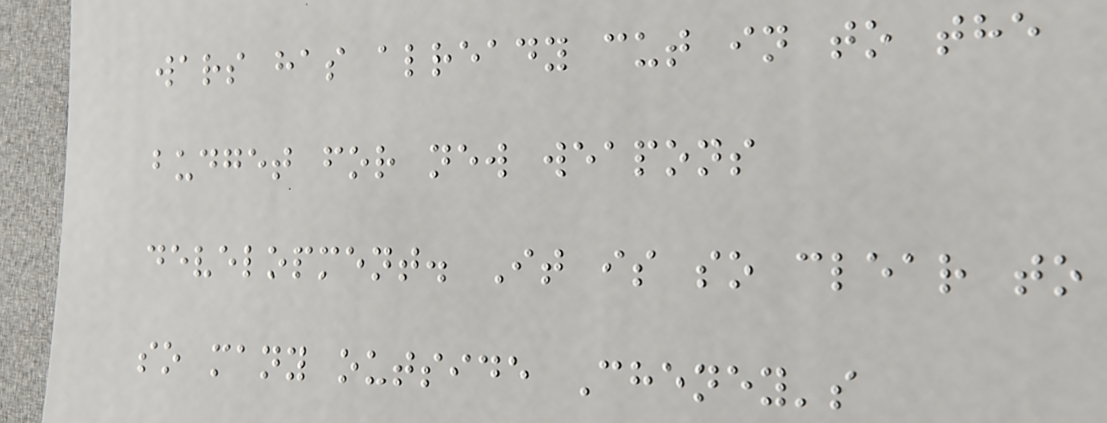wars has already cut in to the
budget for new weapons
development. It is so clear to
so many outside Cheney's
